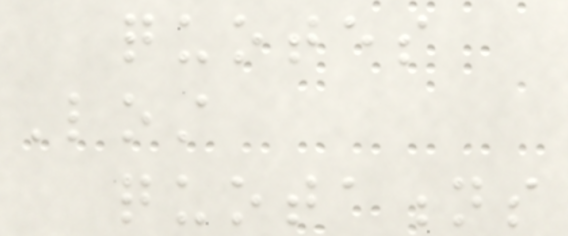quotes
Lost
quotations
